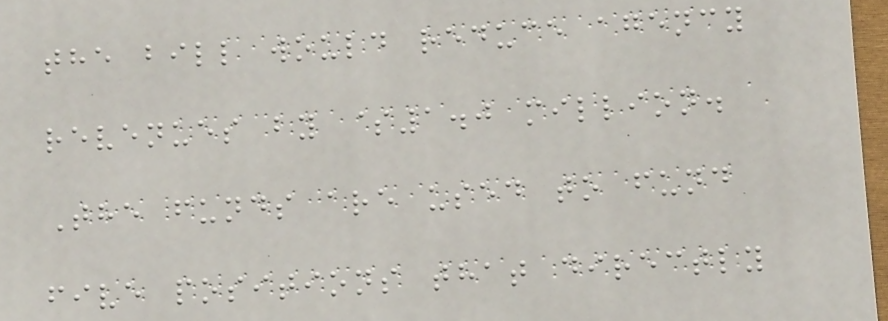the bill would reduce agency
revenues by $1.0 million.
The funds are used to fund
five positions that directly
